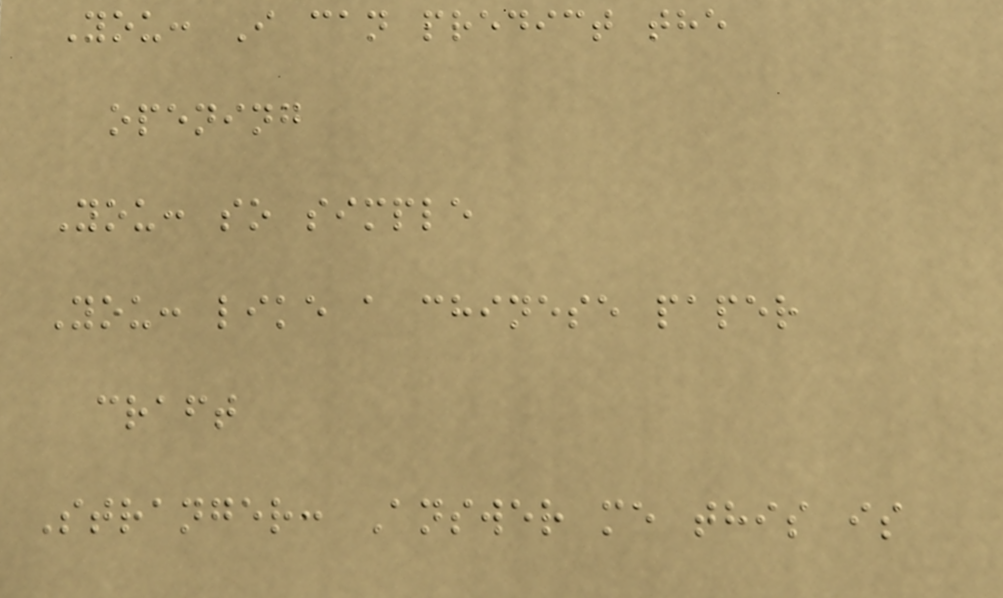You: I can predict the
opening
You: so simple
You: like a chinese paper
craft
Stranger: Answer me this is
